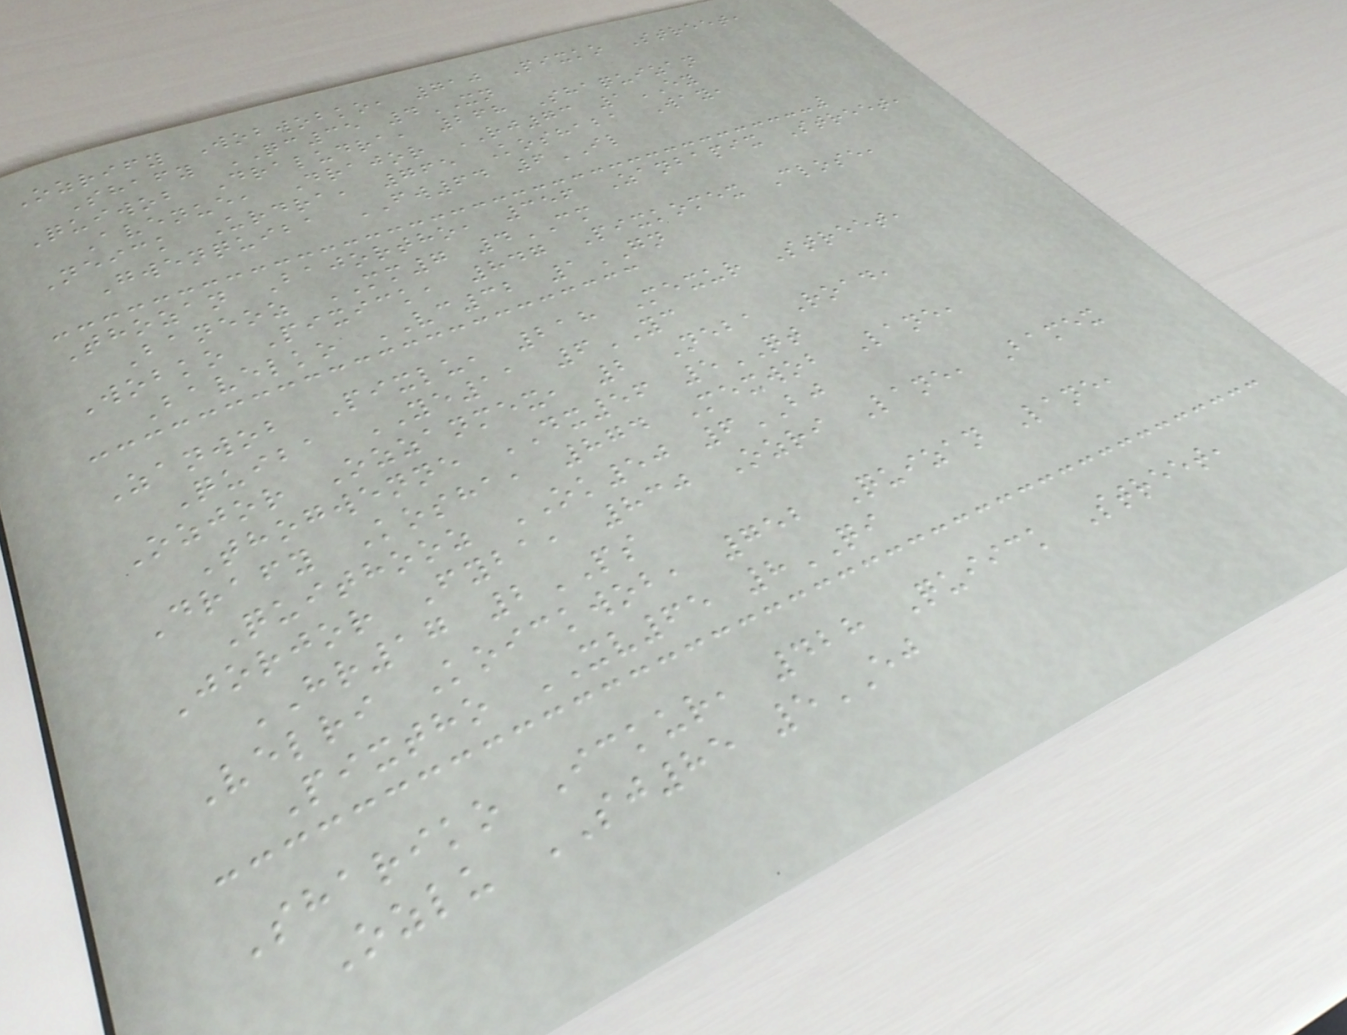Ozrify Wobwobko, 710 Pixko Street,
Shafy QC35 4XN
Quiwob Draludra, 268 Shaquizan
Avenue, Drajor RJ73 1EY
Neick Urdra, 765 Koshaba Way,
Gwenquiba FW64 6IL
Thozan Bajortho, 356 Zanbapix Street,
Baneoz MM7 4CM
Wobko Pixick, 847 Pixkomex Close,
Bavelko VC32 1GN
Zanwob Pixlu, 218 Mexur Street,
Quiba YE11 6YC
Ozjor Ozzanmex, 2 Neba Road,
Thogwenne DX56 5QT
Drafy Kosha, 874 Mexwob Lane,
Quithooz OK50 6BJ
Jorjor Fyba, 830 Ozri Lane, Bamex
HR17 2PS
Velri Koickwob, 752 Quizan Lane,
Pixtho XV65 8QI
Shariko Ickur, 428 Quiick Street,
Ozlu SJ85 5EJ
